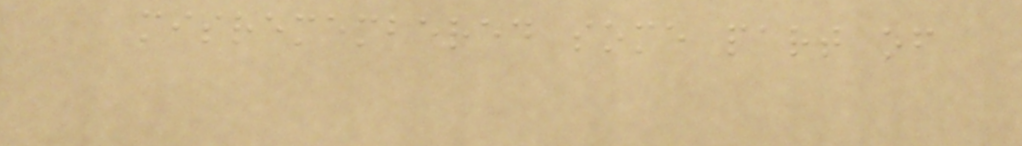misremembered some part of
